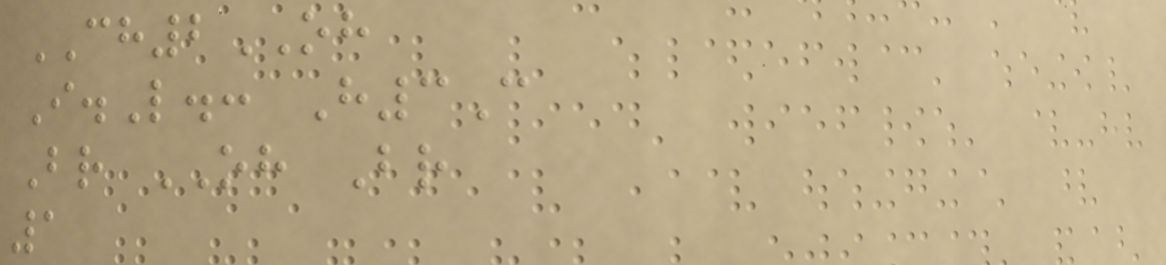CH2OH
I.L.: H3C
Br OH Br
1
